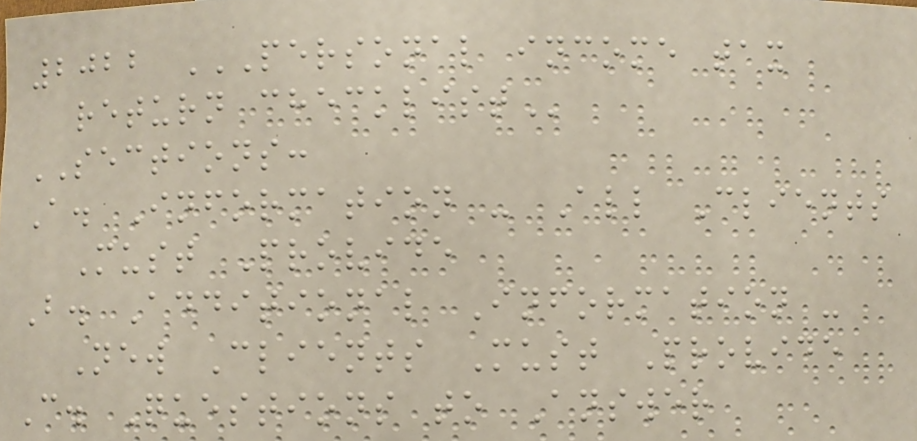2022 PERSONAL INCOME TAX
RETURN CHECKLIST
SECTIONS:
A. Information - All Clients
Must Provide
B. Additional Information -
New Clients Must Provide
C. Questions to Answer
